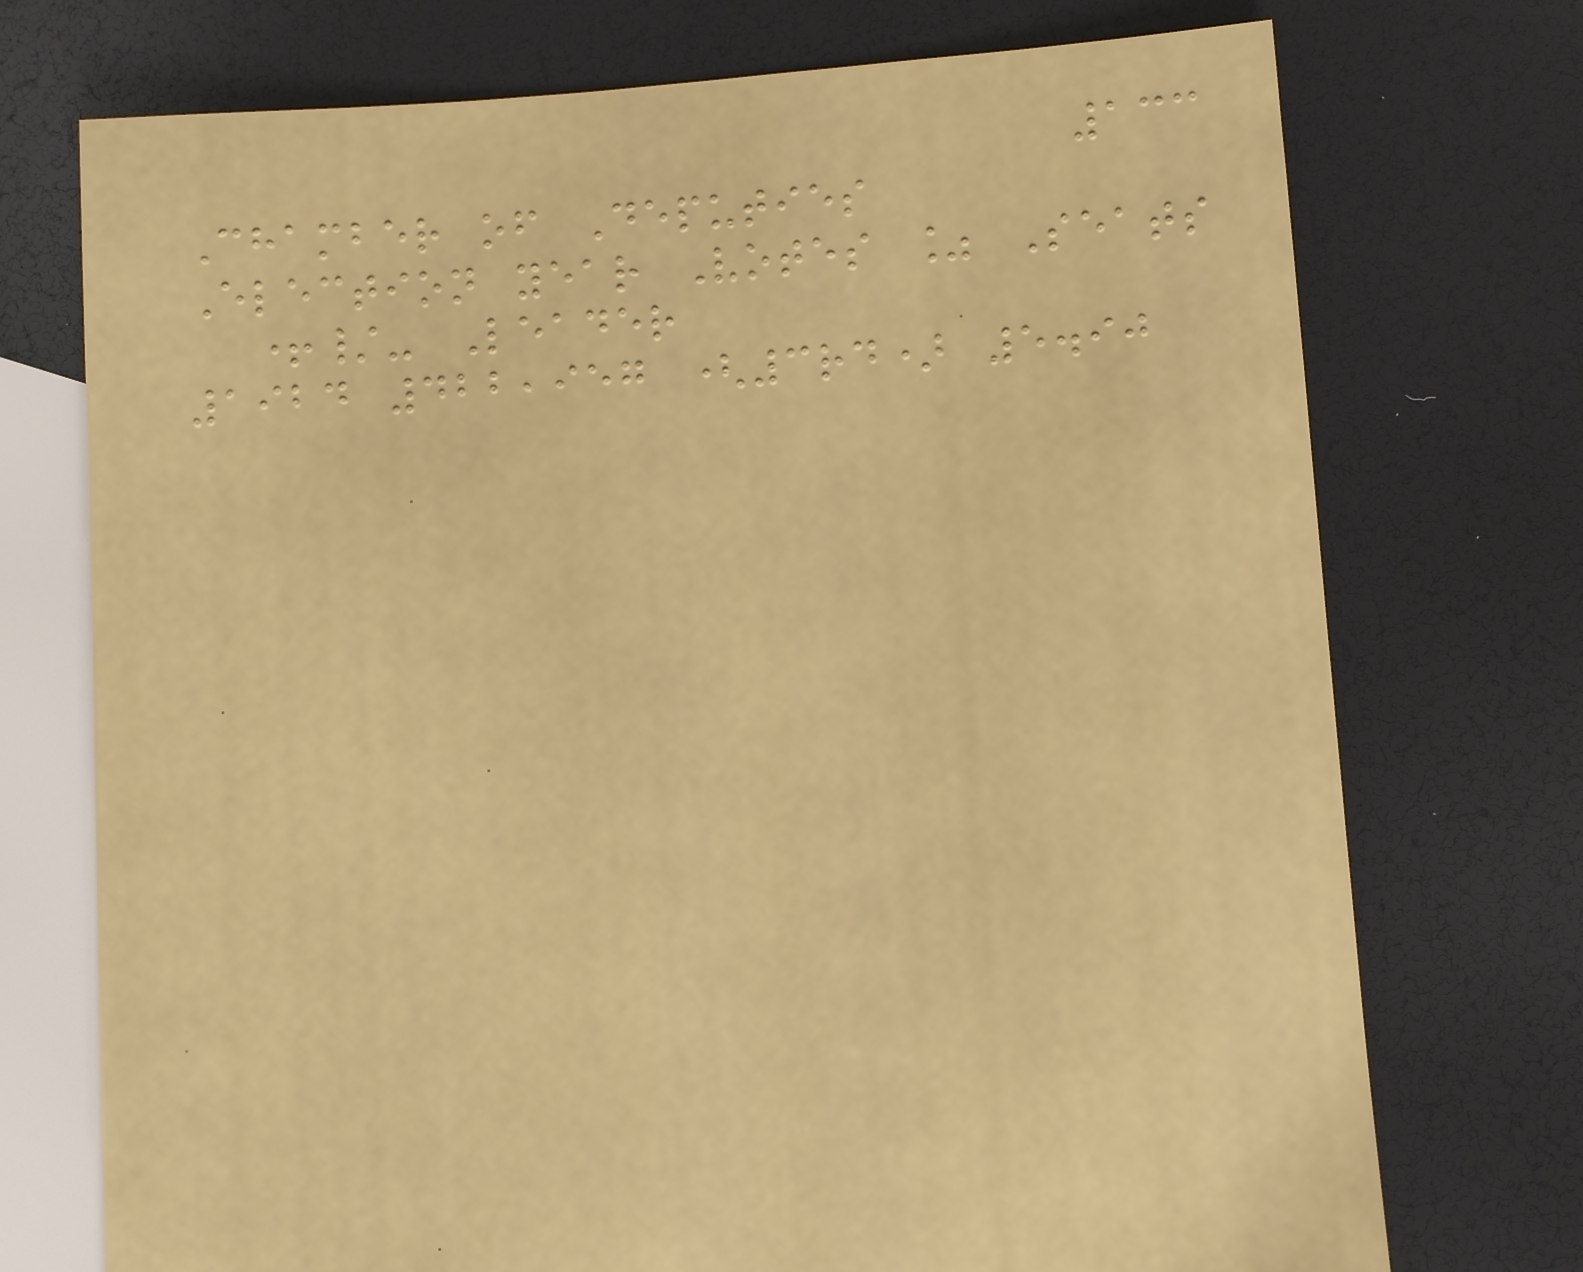133
Chamber of Deputies
Election year Votes % Seats
+/- Leader
1924 422,957 (3rd) 5.90
